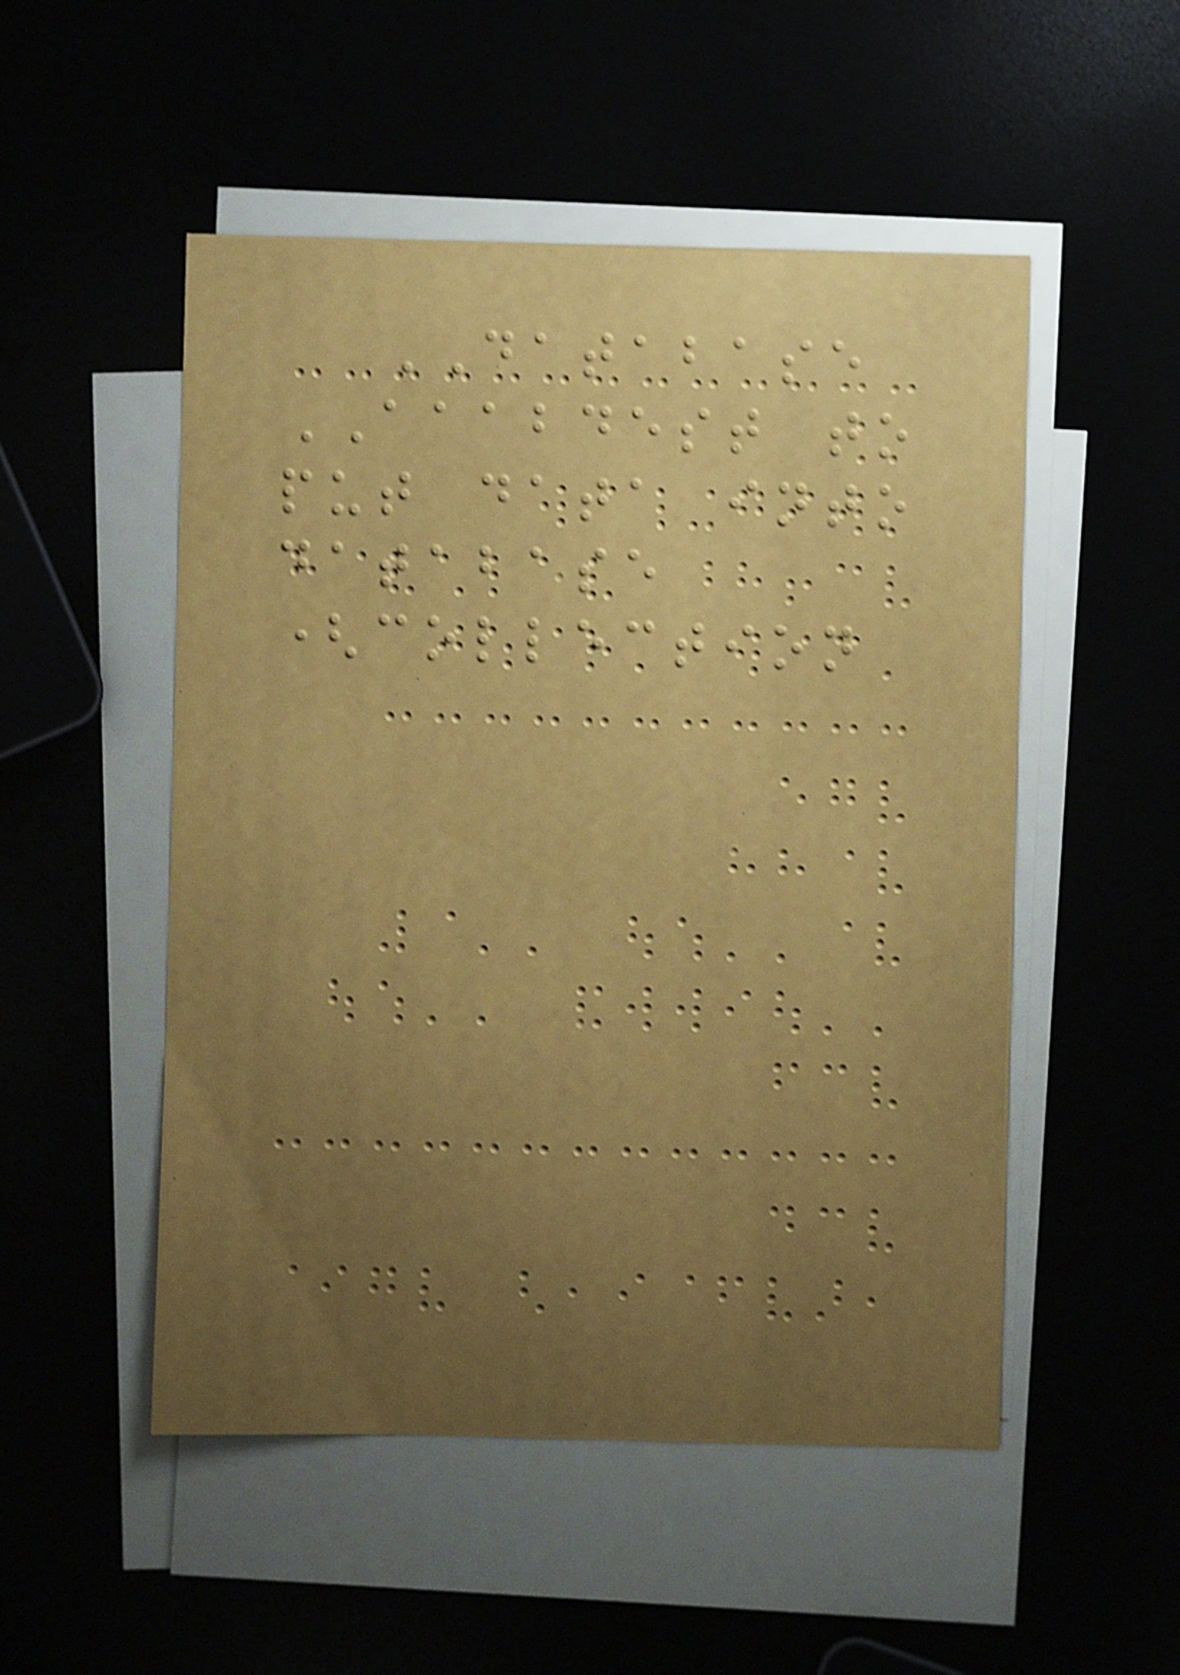DATABASE
AAABDEST to
put data into
database
(collection
